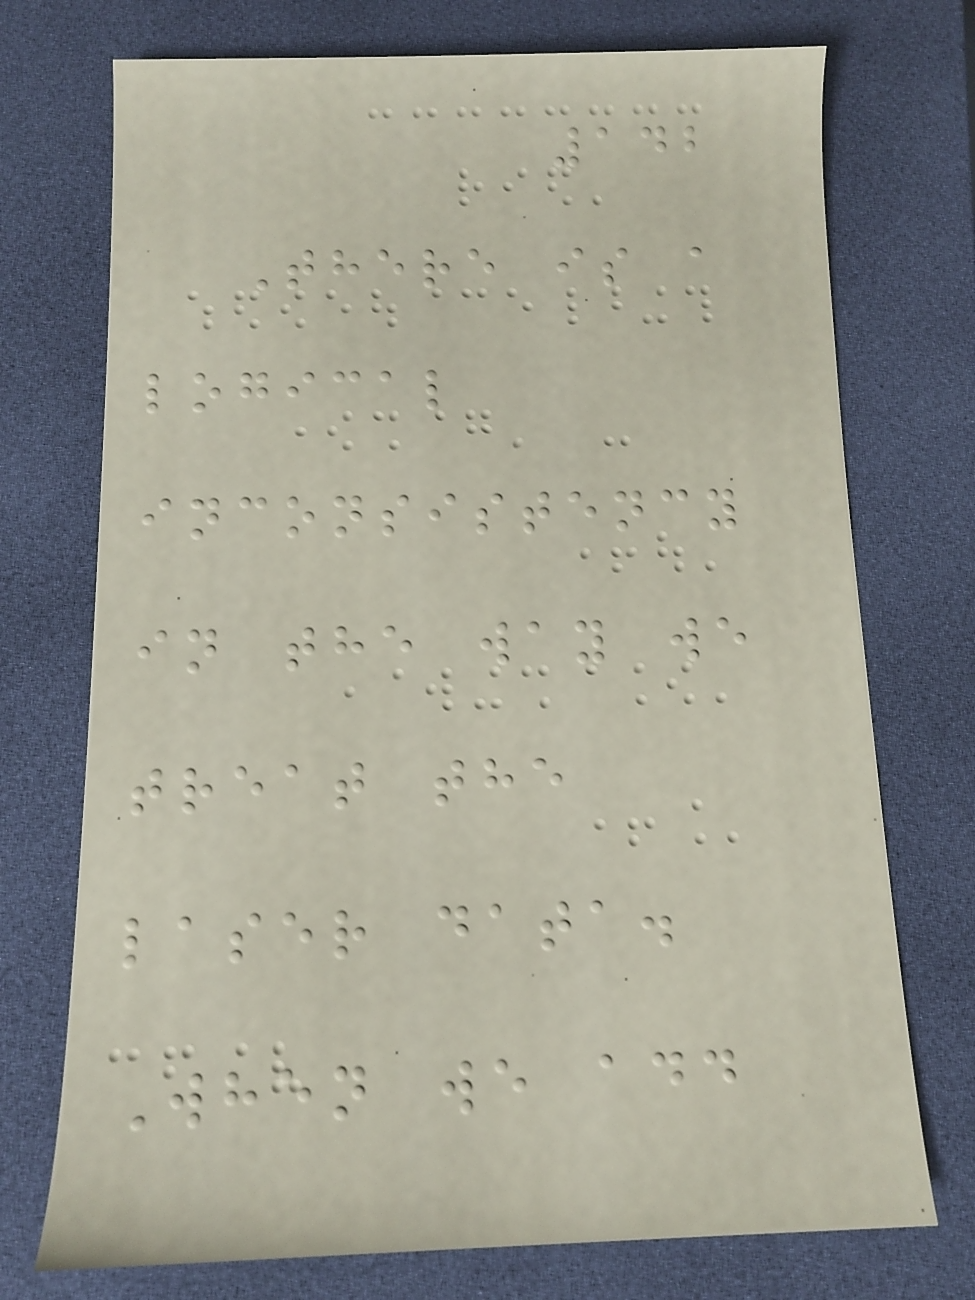142
There is a
logical
inconsistency
in the way we
treat the
laser data.
When we add
